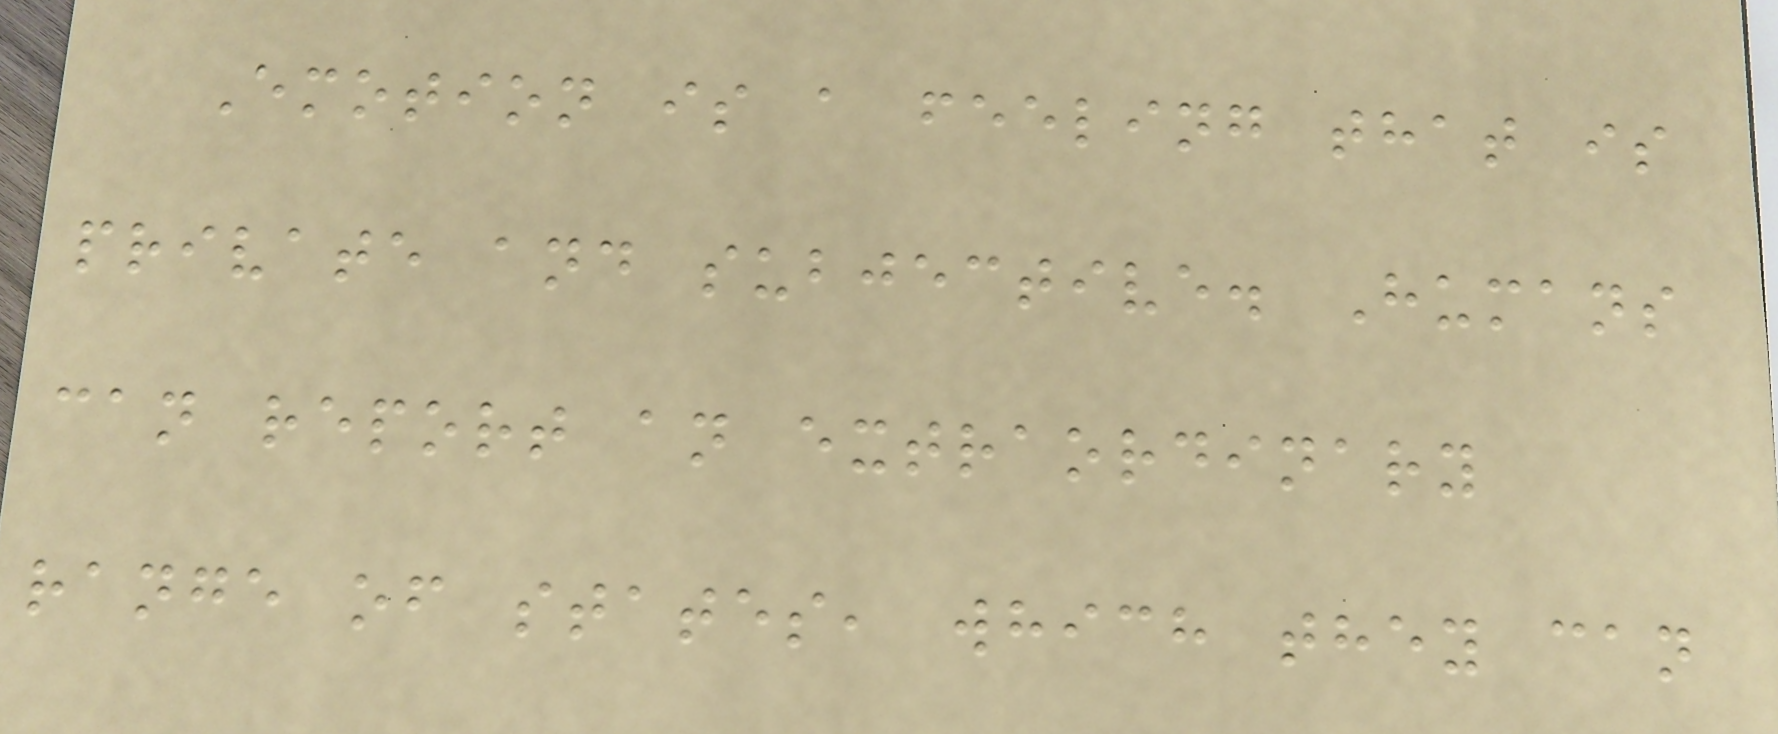Emotion is a feeling that is
private and subjective. Humans
can report an extraordinary
range of states, which they can
